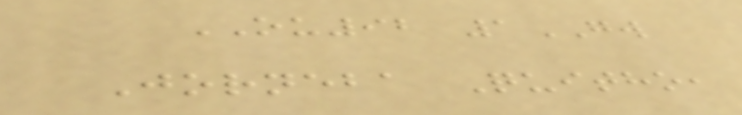OU92 1GW
Jorneba Quitho,
